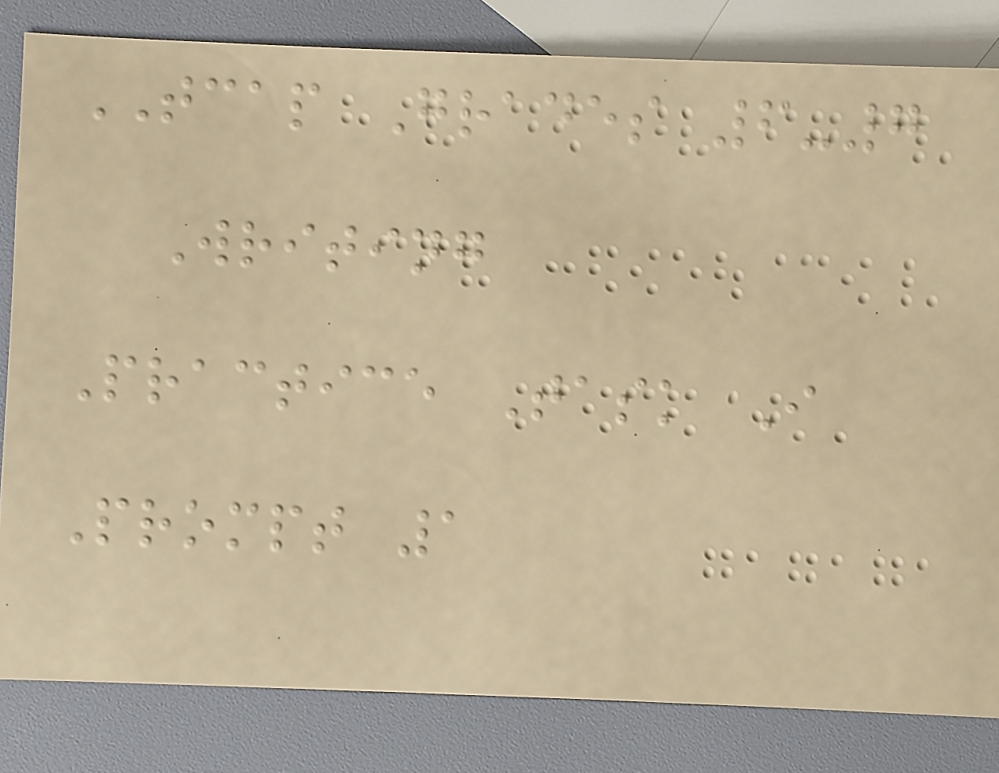TCAP Grades 6-7
Writing
Practice Task I
Prompt 1
